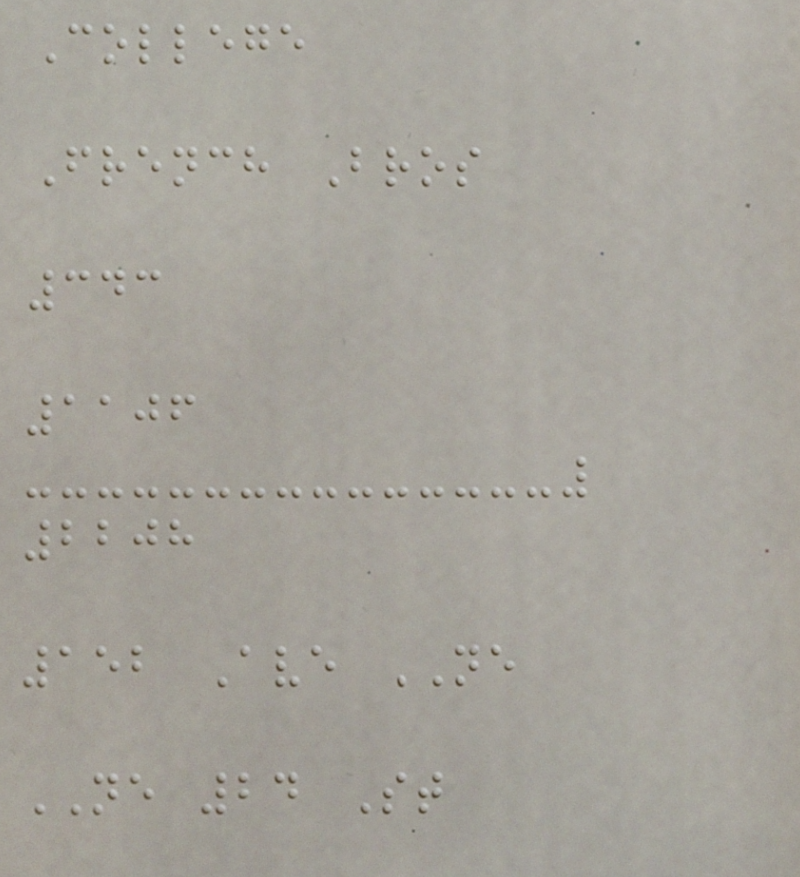College
French Bros
343
1106
2208
152 Ave NE
NE 24 St
